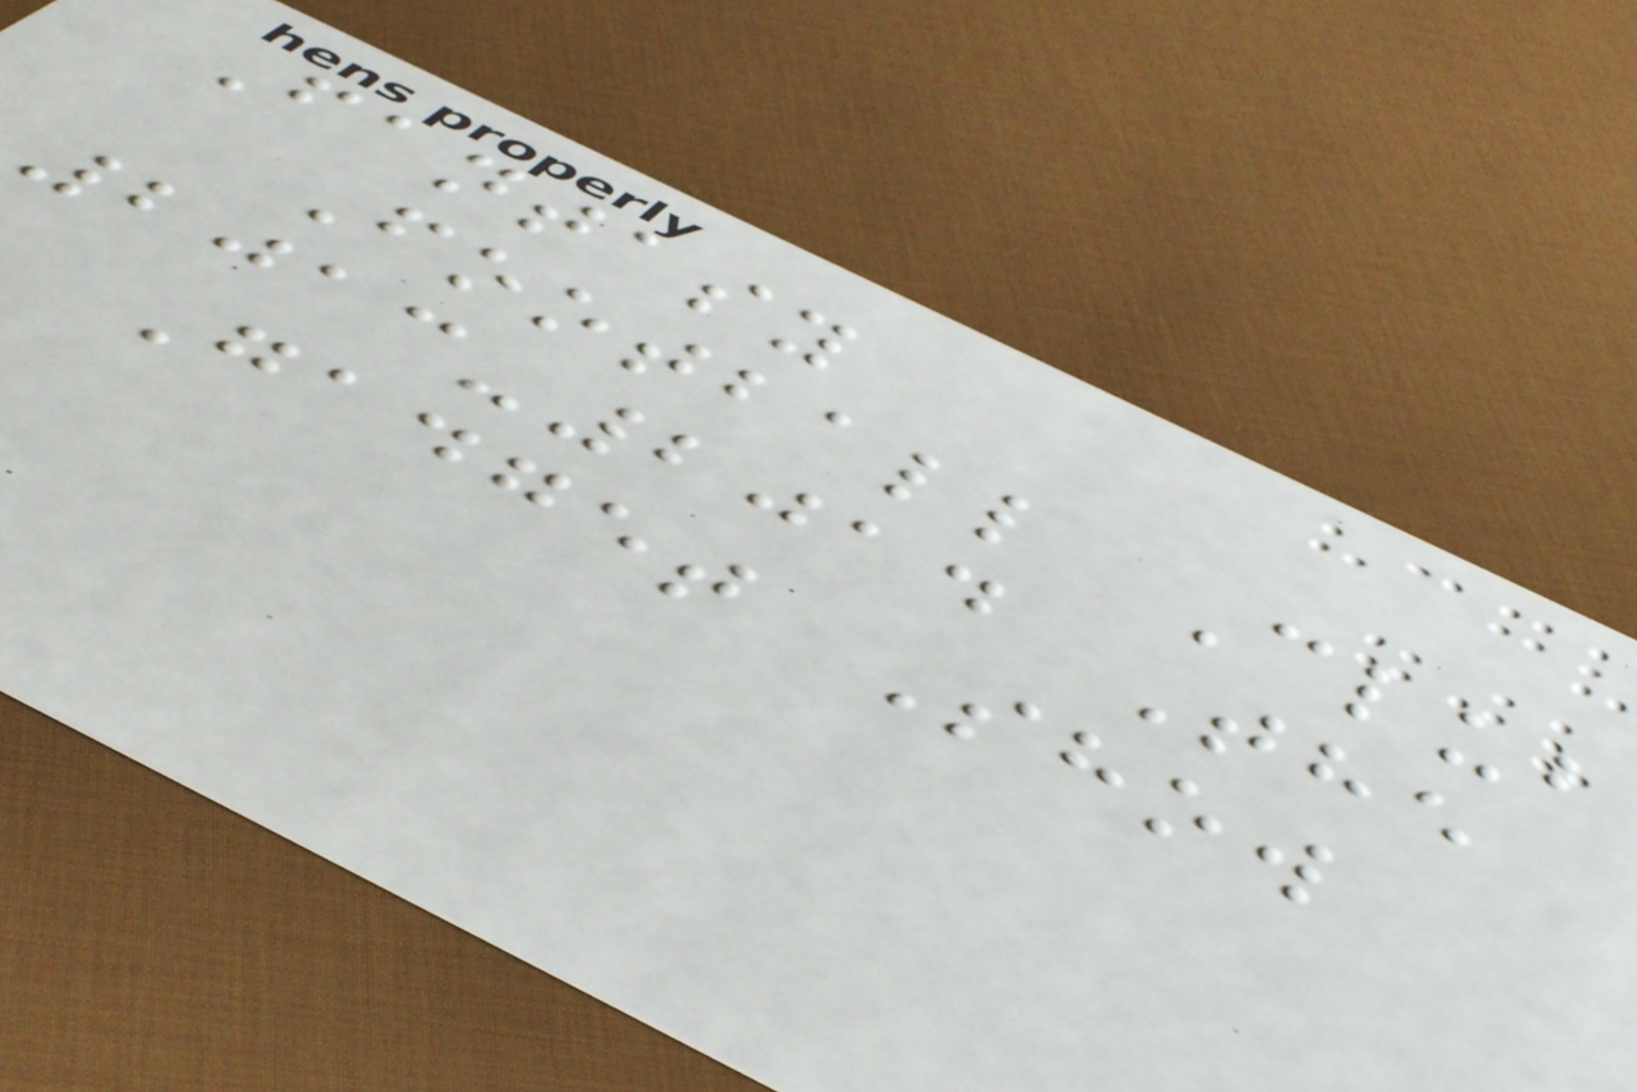Fantasy
Football Club
2013-2014 The
Gadget Show
